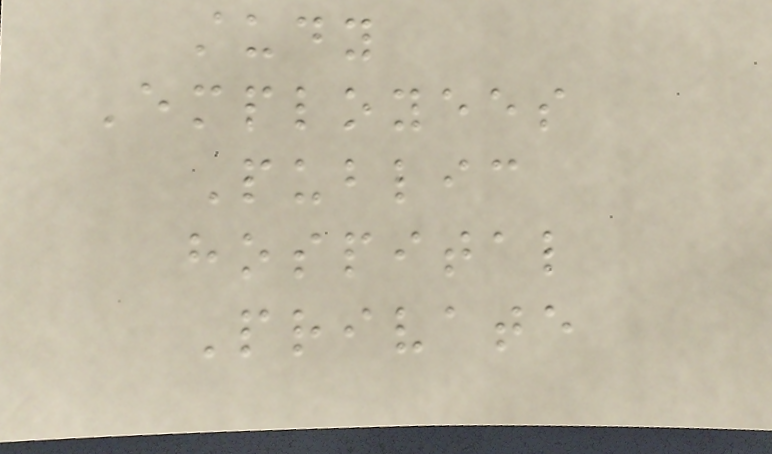study
Employees
Public
hospital
Private
